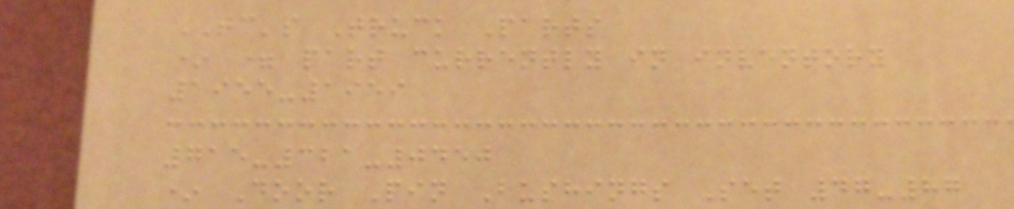TC's Truck Parts
* = part currently in inventory
1955-1959
715-321-0450
* Door Pin Bushings Set 47-87
